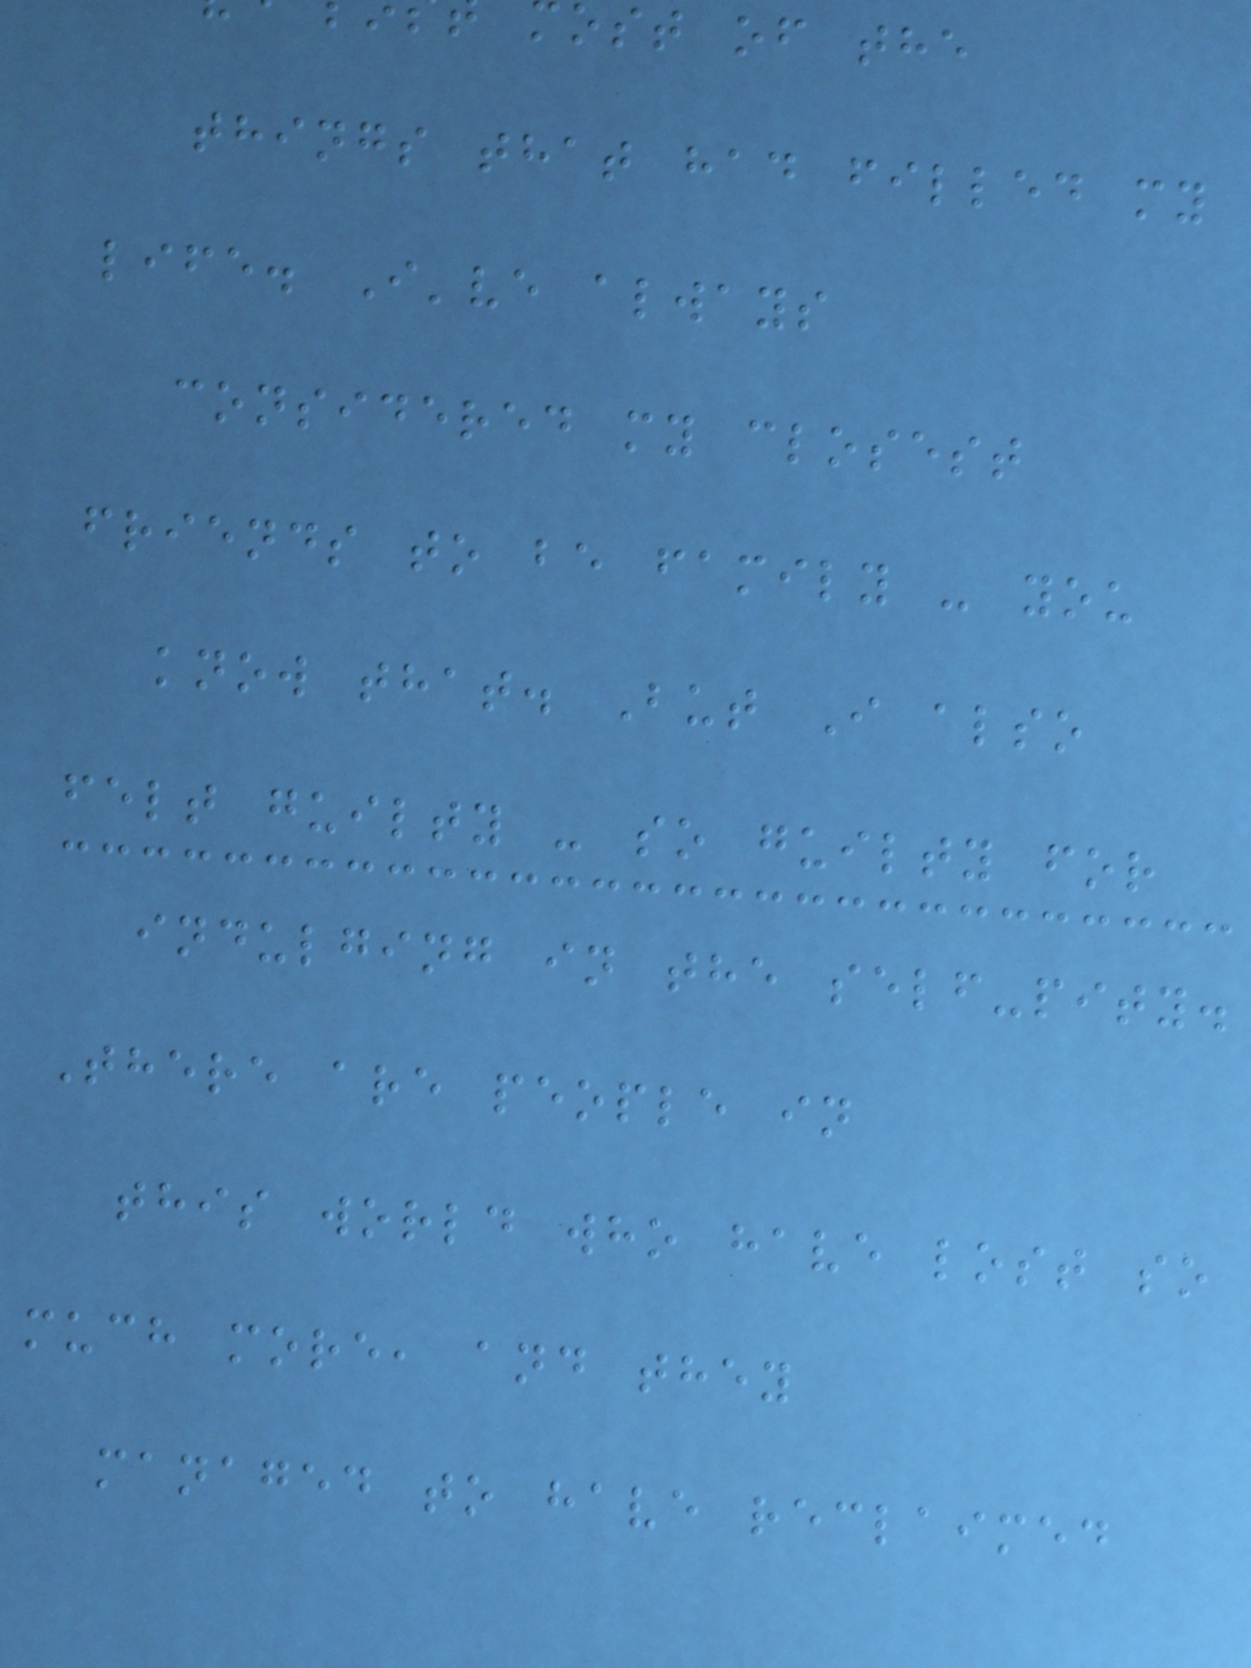ost of the
things that had filled my
life. I've always
considered my closest
friends to be family - you
know that. But I also
felt guilty - so guilty for
indulging in the self-pity.
There are people in
this world who have lost so
much more, and they
managed to have reclaimed
